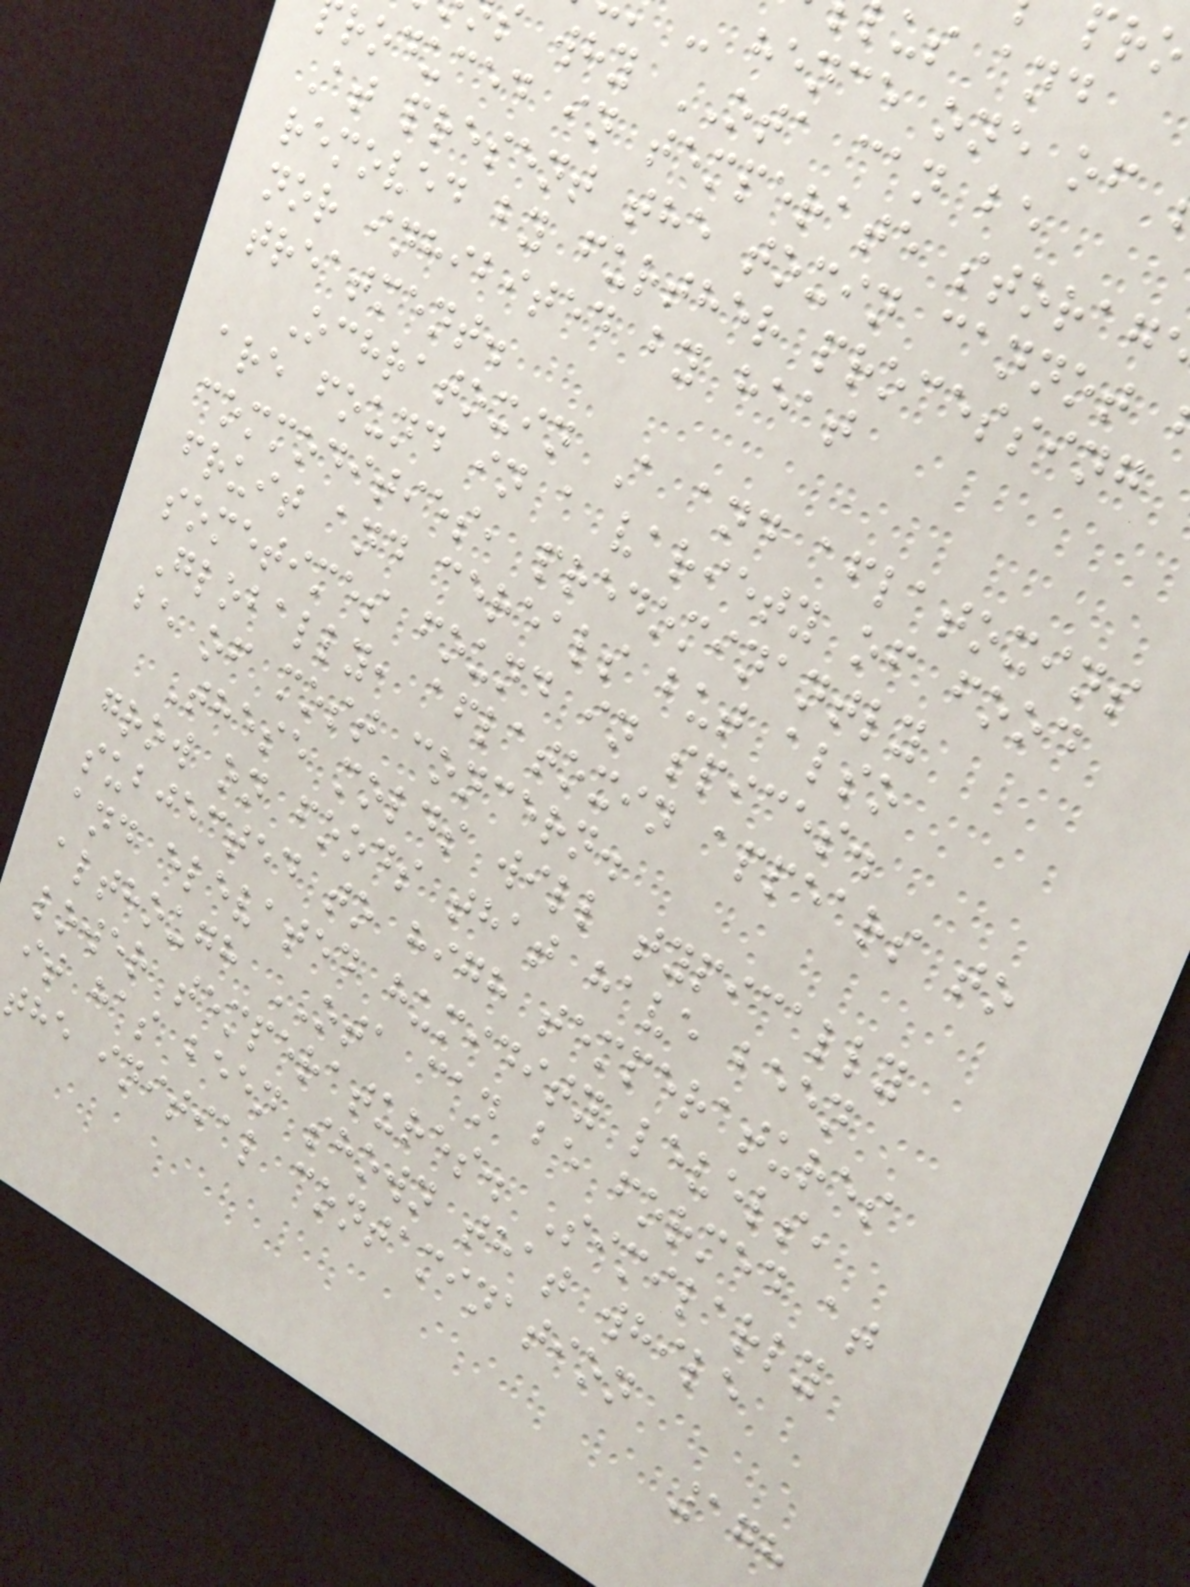us and
- hence one of
why OTA can be
roduced in temperate storag
At present the toxin cannot
removed by further processing
nor inhibited by heat
treatment.
Ochratoxin A and aflatoxins
are found in a variety of food
commodities, predominantly
fruit and cereals but also
sometimes found in spices.
Globally, aflatoxin appears to
be of most concern.
These molds will typically
grow on foods that have been
subjected to high temperatures
and elevated humidity levels,
although OTA can be formed at
lower temperatures. Similarly
it has been shown that while
the initial contamination
178
